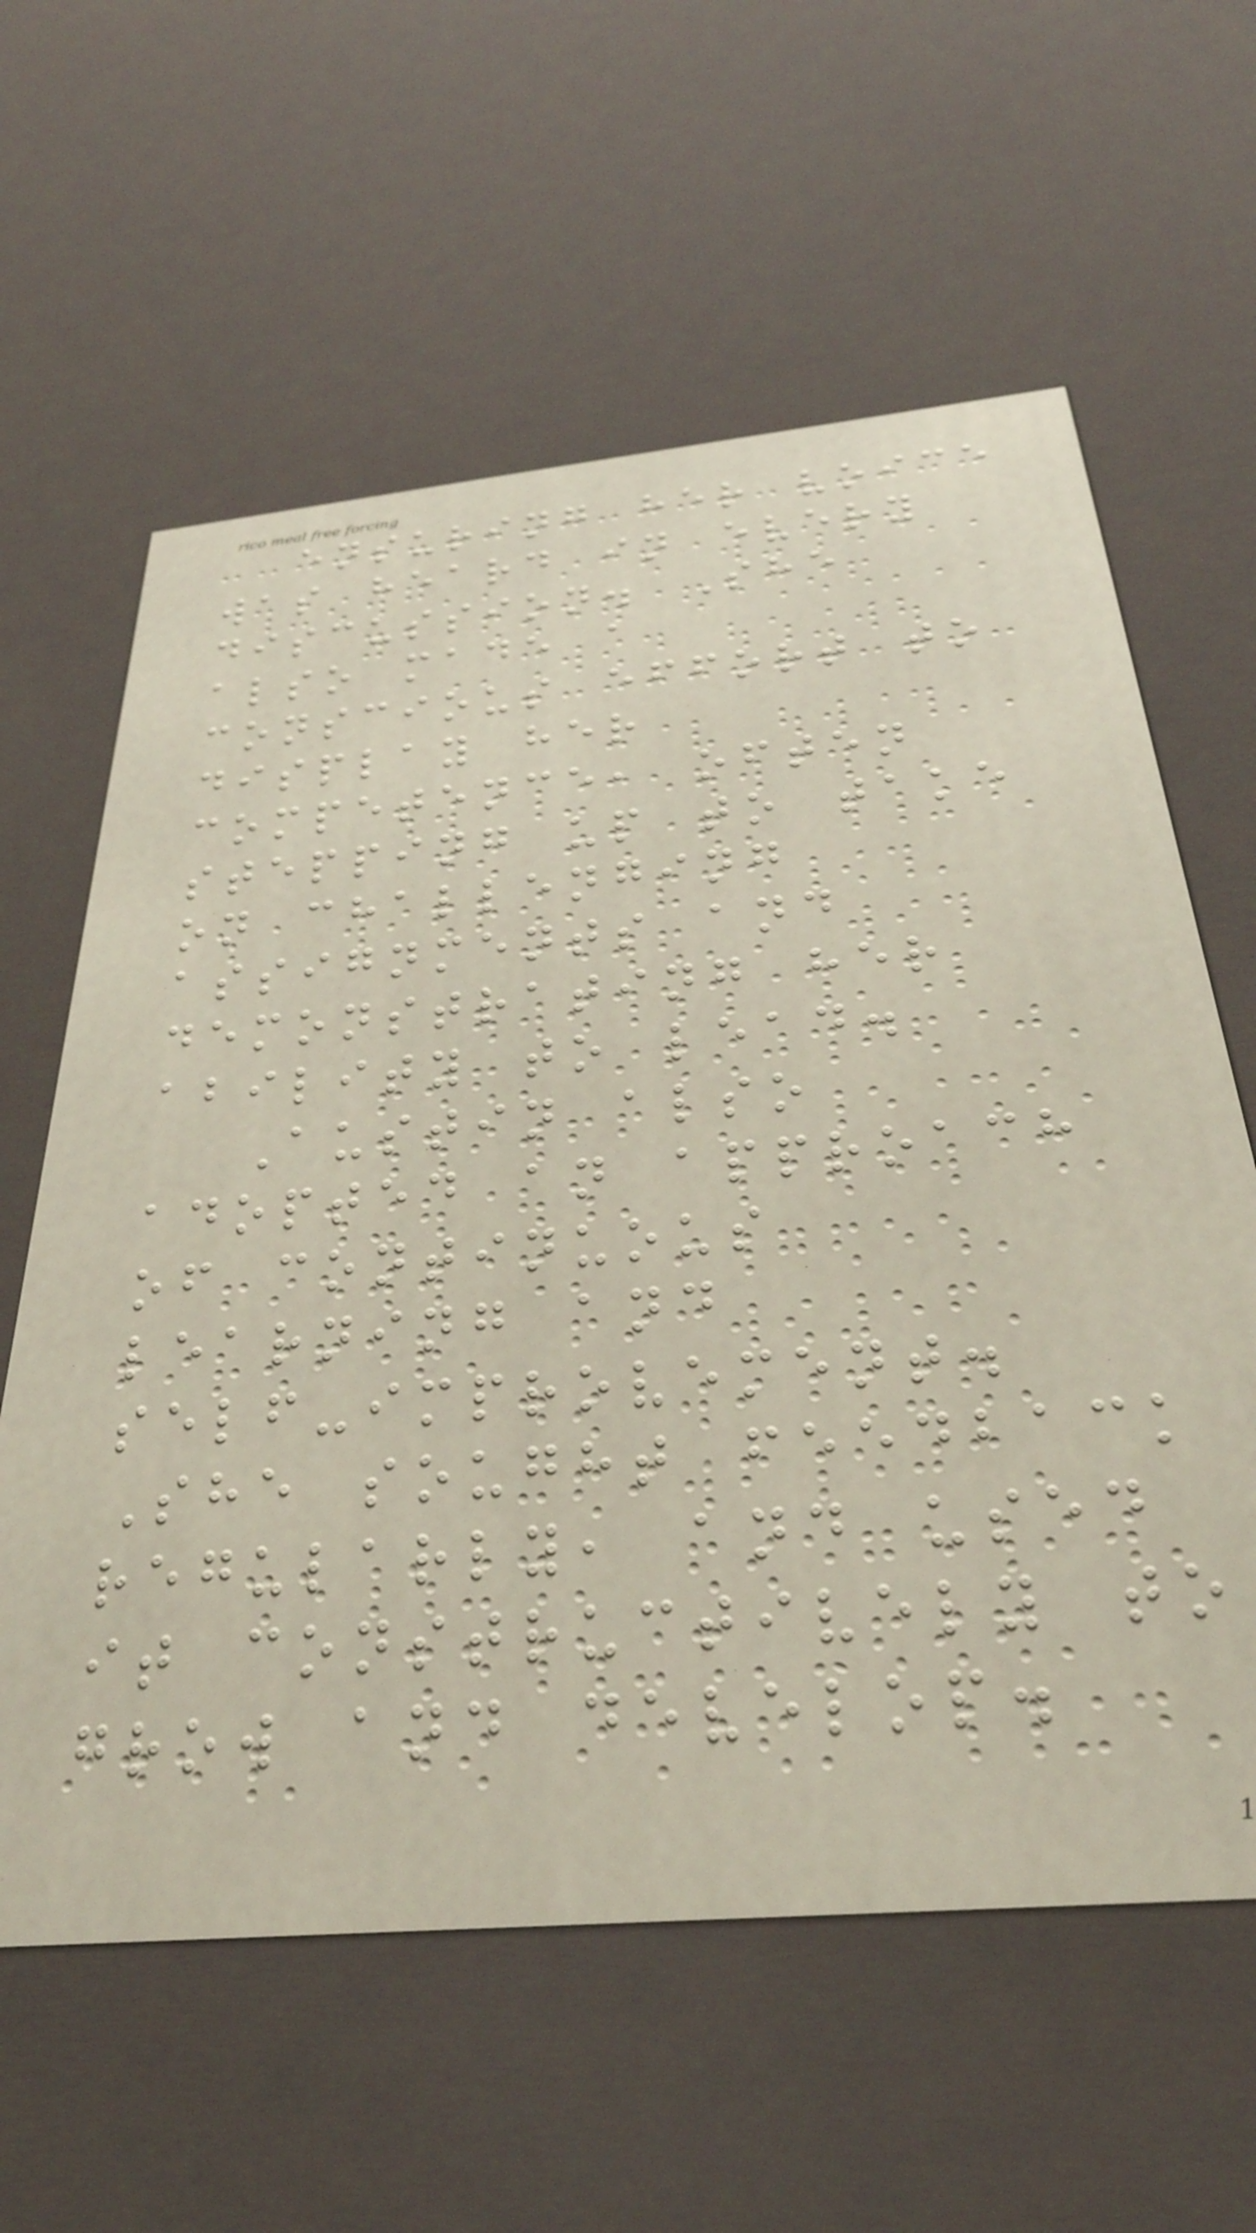ensuring her voice
was heard in every
discussion. She
also made a
conscious effort to
display her
competence, often
stepping up to take
on challenging
assignments and
demonstrating her
ability to lead.
Austin also
adopted an approach
of continuous
learning and
self-improvement.
She sought feedback
regularly, and used
it constructively to
grow and develop.
